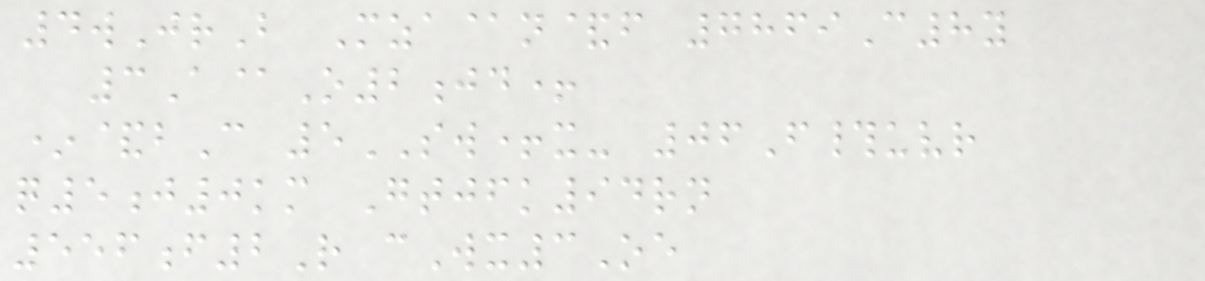4wJrB Mza@n&f 7869C8y
3A@O2jd+
*&bC 5SW+x- 06F#uvr
q5j0km Gtjfk94rn
556f2R cWx3Oe
